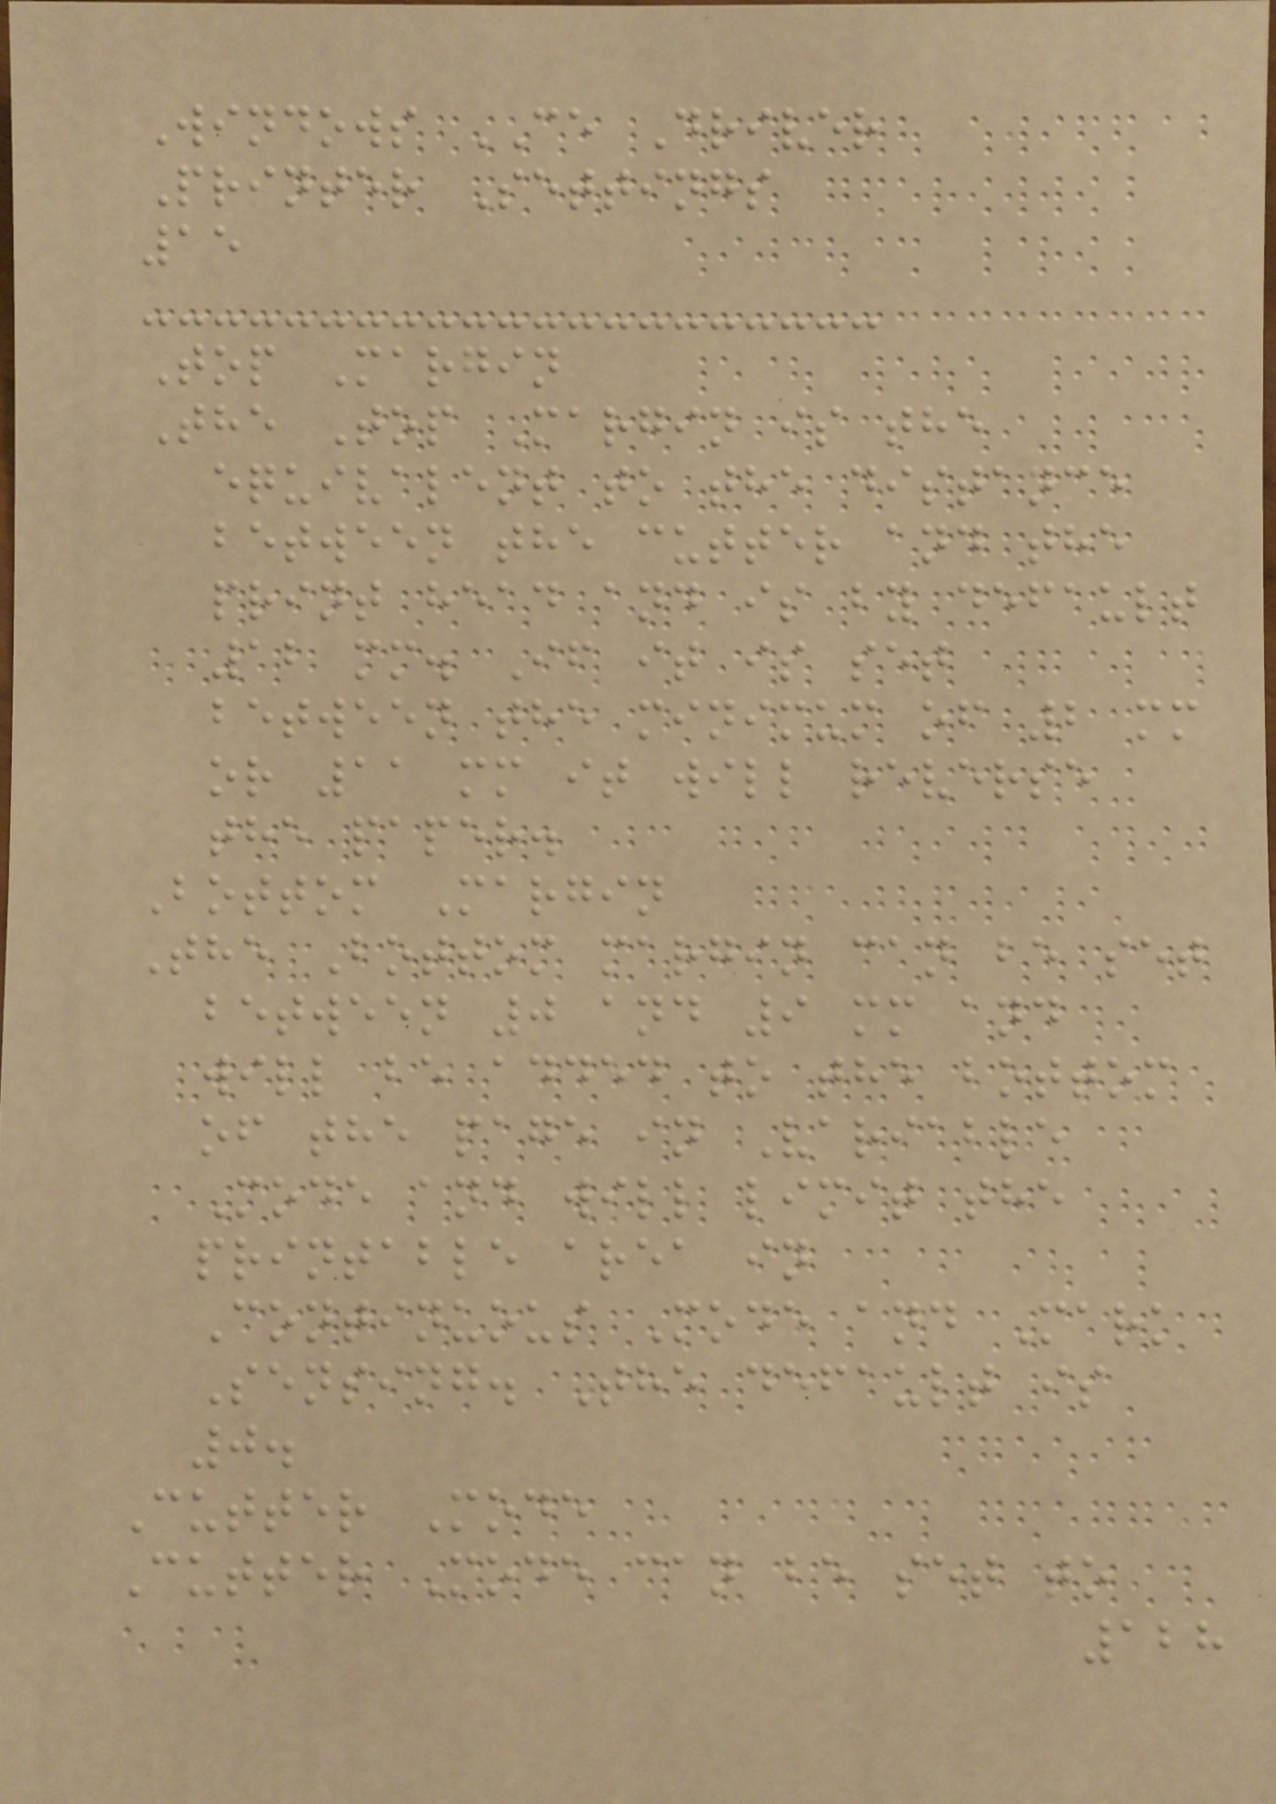Windows CE Driver
Printer Settings
15
Top Margin
The Top Margin is the
equivalent to the distance
between the cutter and the
print head and is by default
12 mm. If it is set
between the minimum of 2 mm
or 11 mm it will reverse
the paper.
Bottom Margin
The Bottom margin can be set
between 0 and 9 mm and
will be added to the bottom
of the page in Variable
Mode and will limit the
printable area in
Continuous Mode and Mark
Sensing. The default is
0.
Cutter Mode
Cutter Mode can be set to
128
